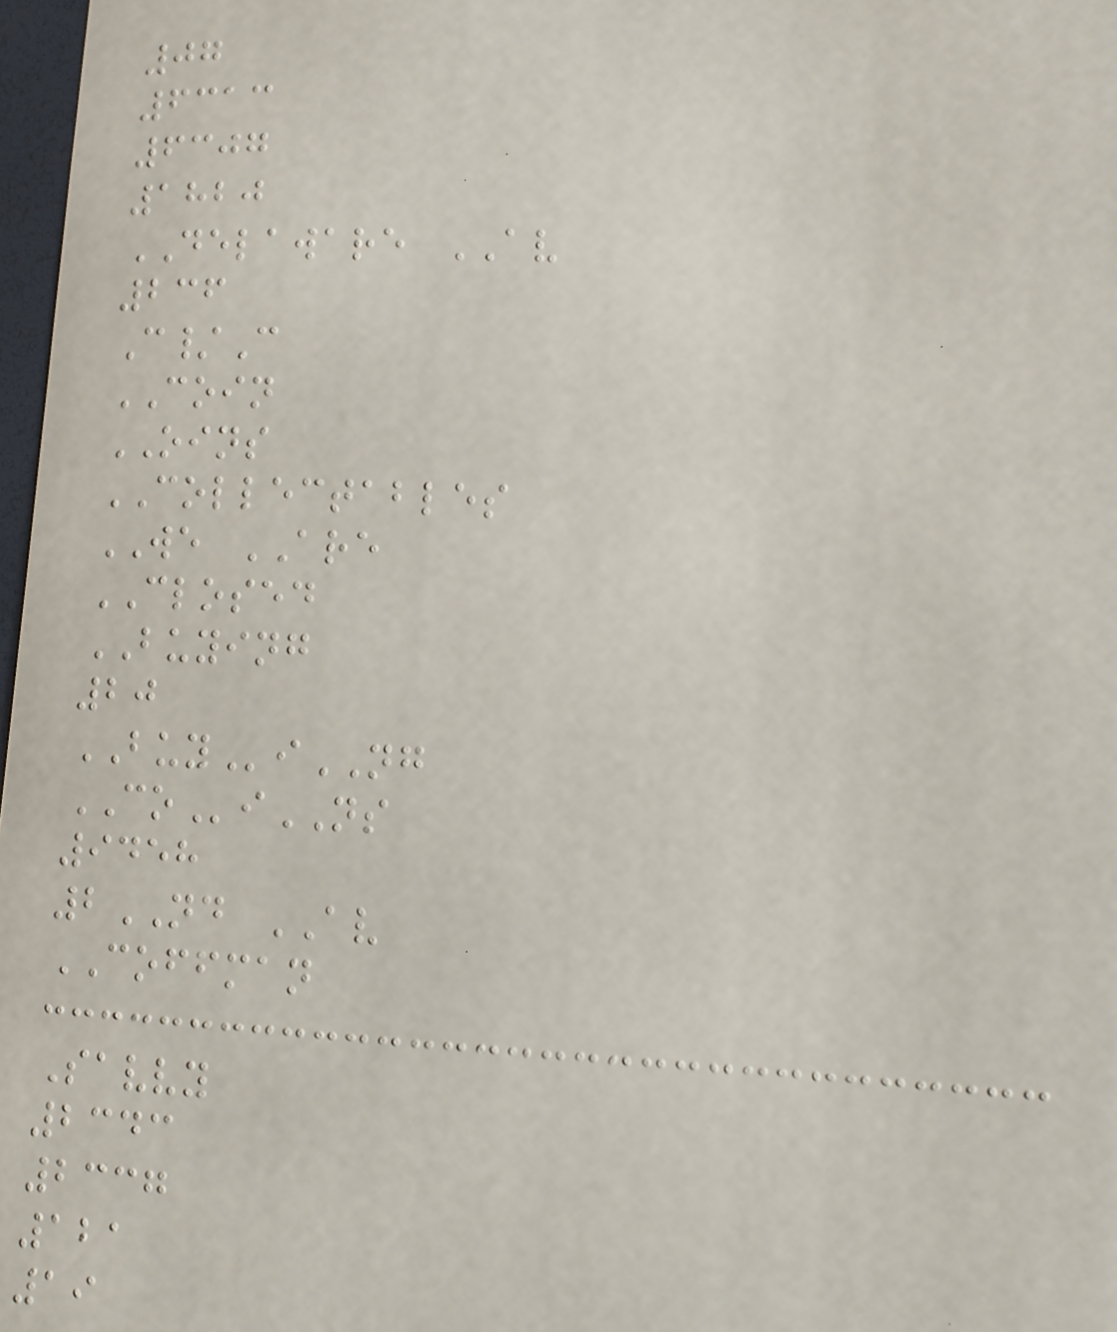07
6313
6307
1820
DELAWARE AV
236
C/C
COIN
OINS
COLLECTABLES
WE ARE
CLOSED
BUYING
20
BUYiNG
COiNS
9458
2ND AV
COFFMAN
Savvy
2343
2337
121
19
